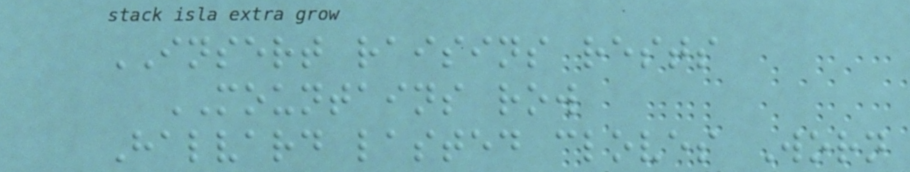INSERT raisins rests
MOUNTAINS row
Halvard lasted cloves Worn
